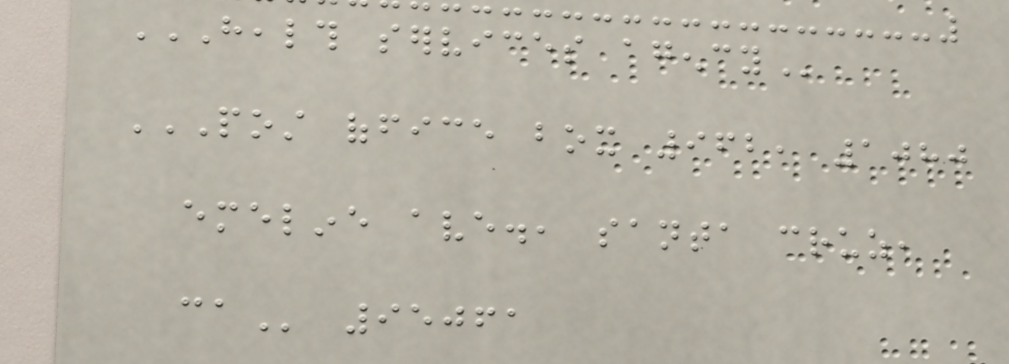HEALTH SERVICES AGENCY
POST OFFICE BOX 962, 1080
EMELINE AVE., SANTA CRUZ,
CA 95061
